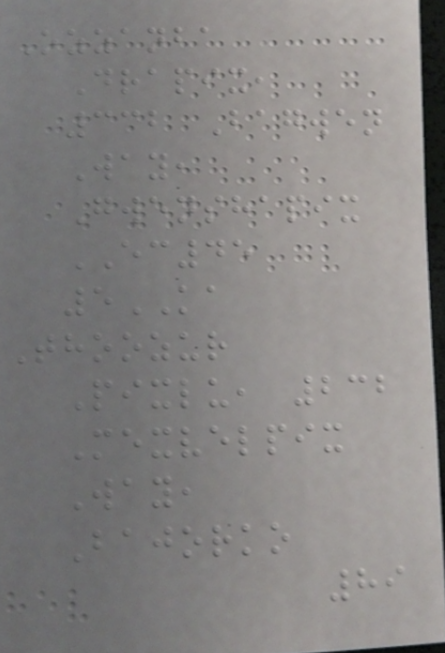Ozzanba
Drapix,
332 Bagwen
Way,
Gwenshapix
EC45
5KA
Thoozur
Pixlu, 232
Mexvelpix
Way,
Bajorko
89
